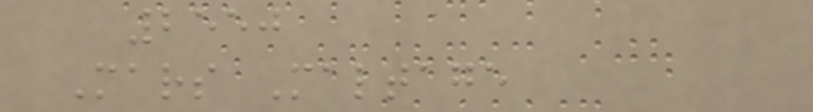2550
Mars Maltage
